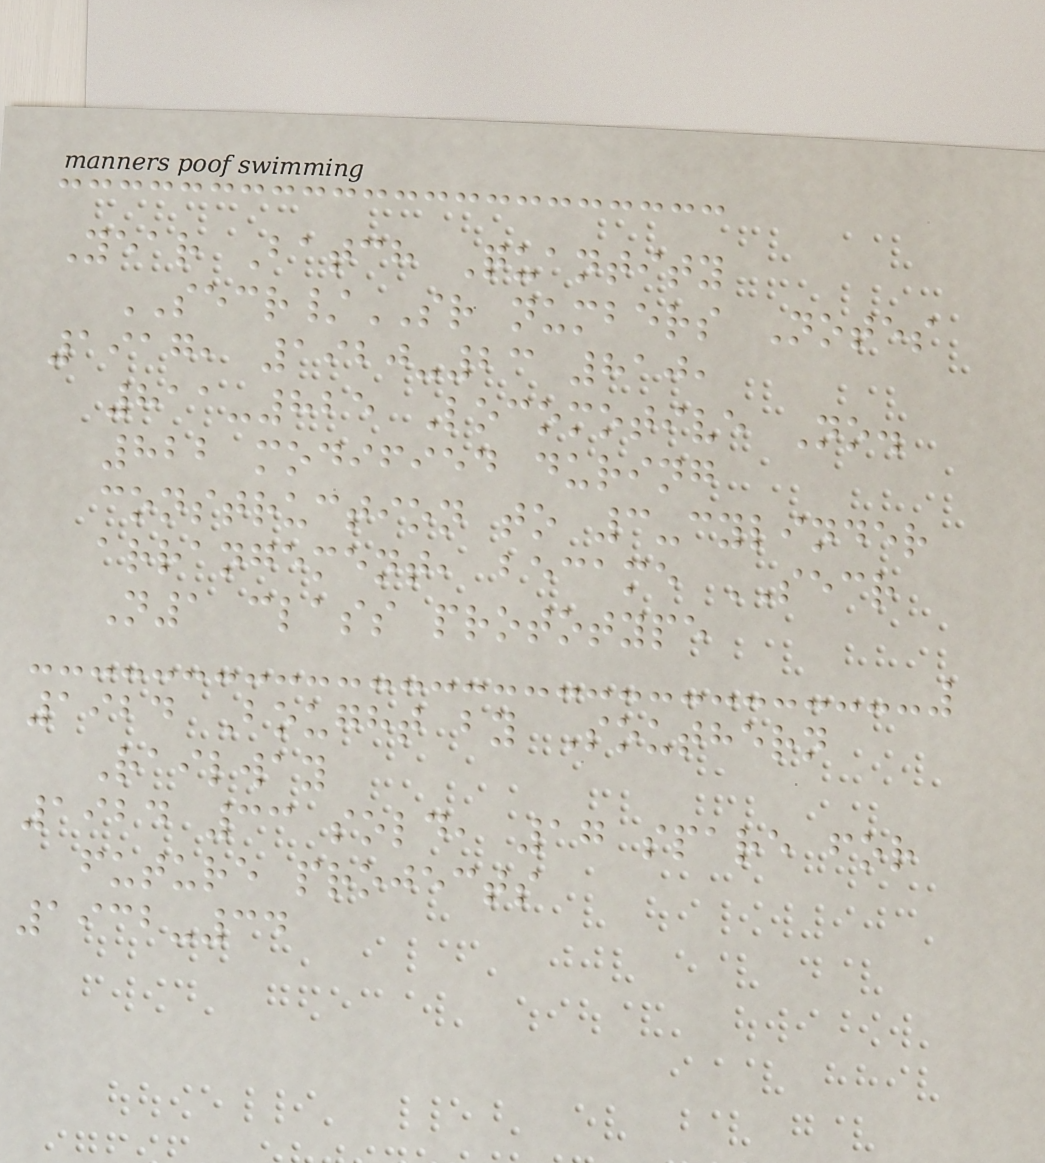Year Batch Quantity
SECR/SR numbers Notes
1917, 1920-23 810,
811-825 Locomotive No.
822 modified during
construction to 3-cylinder
arrangement, became SECR
N1 class prototype
1924 Bought by Southern
Railway
1924 33 sold, 17 spare for
future projects
1932-34
